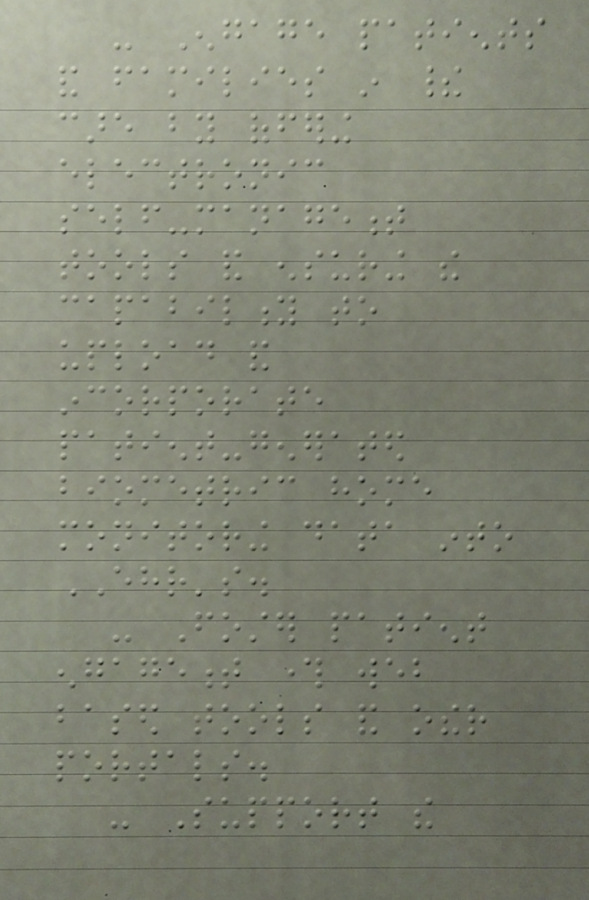- Engage patients
and families in their
care by offering
electronic
self-management
tools and ensuring the
capability to
upload and
incorporate
patient-generated
biometric home
monitoring data into
EHR's.
- Foster patient
engagement through web
based tools and other
portals.
- Support the
